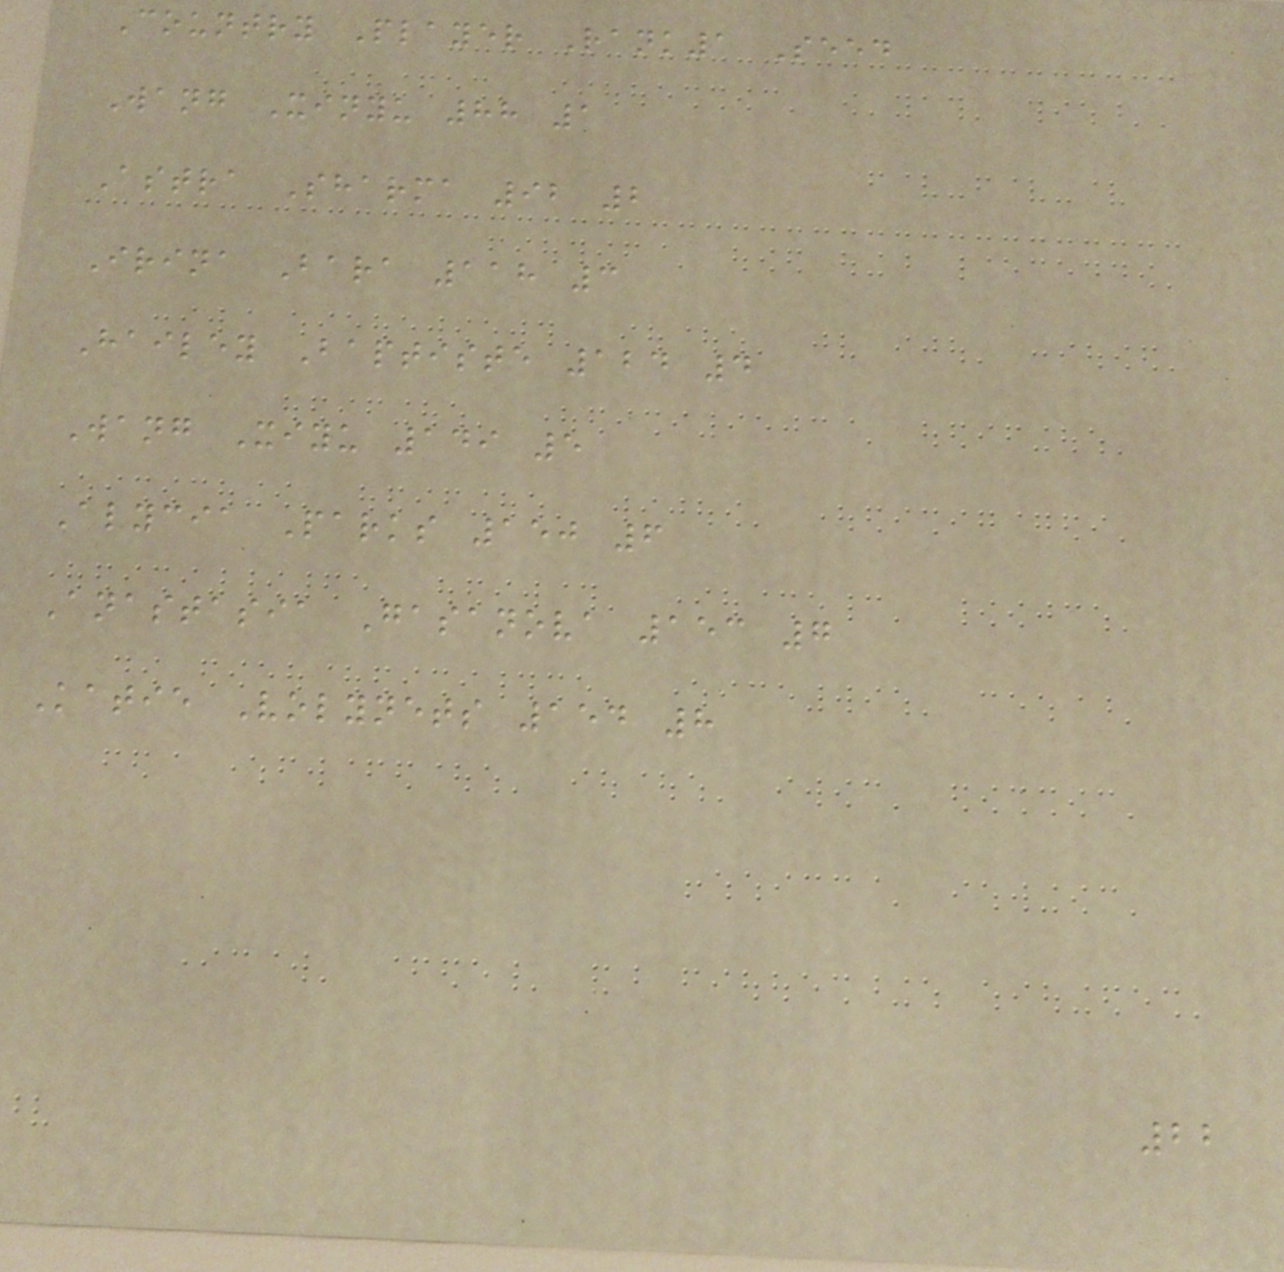Country Player Rank1 Seed
Wang Xinyu 88 1
Astra Sharma 92 2
Irina Bara 118 3
Hailey Baptiste 124 4
Wang Xiyu 149 5
Alycia Parks 150 6
Anastasia Gasanova 153 7
Katie Volynets 154 8
22
